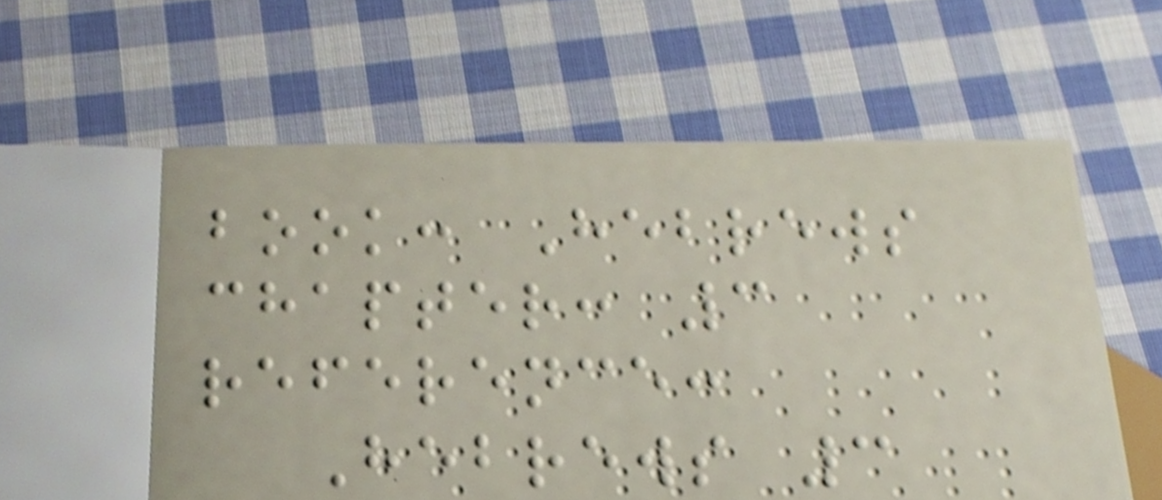book: Hebrews
chapter: 3
reference:
Hebrews 3
